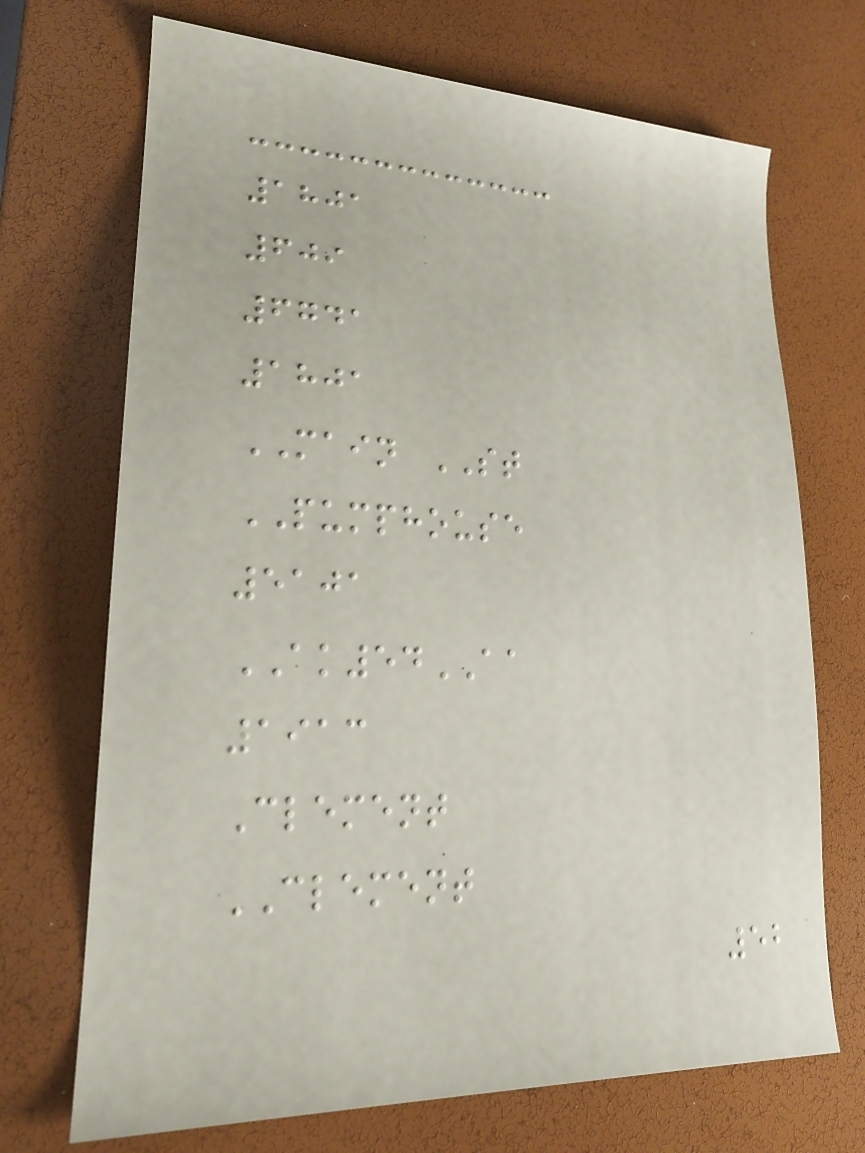1801
609
6741
1801
MAIN ST
PUMPHOUSE
5101
AK54AA
1913
Clement
CLEMENT
52
